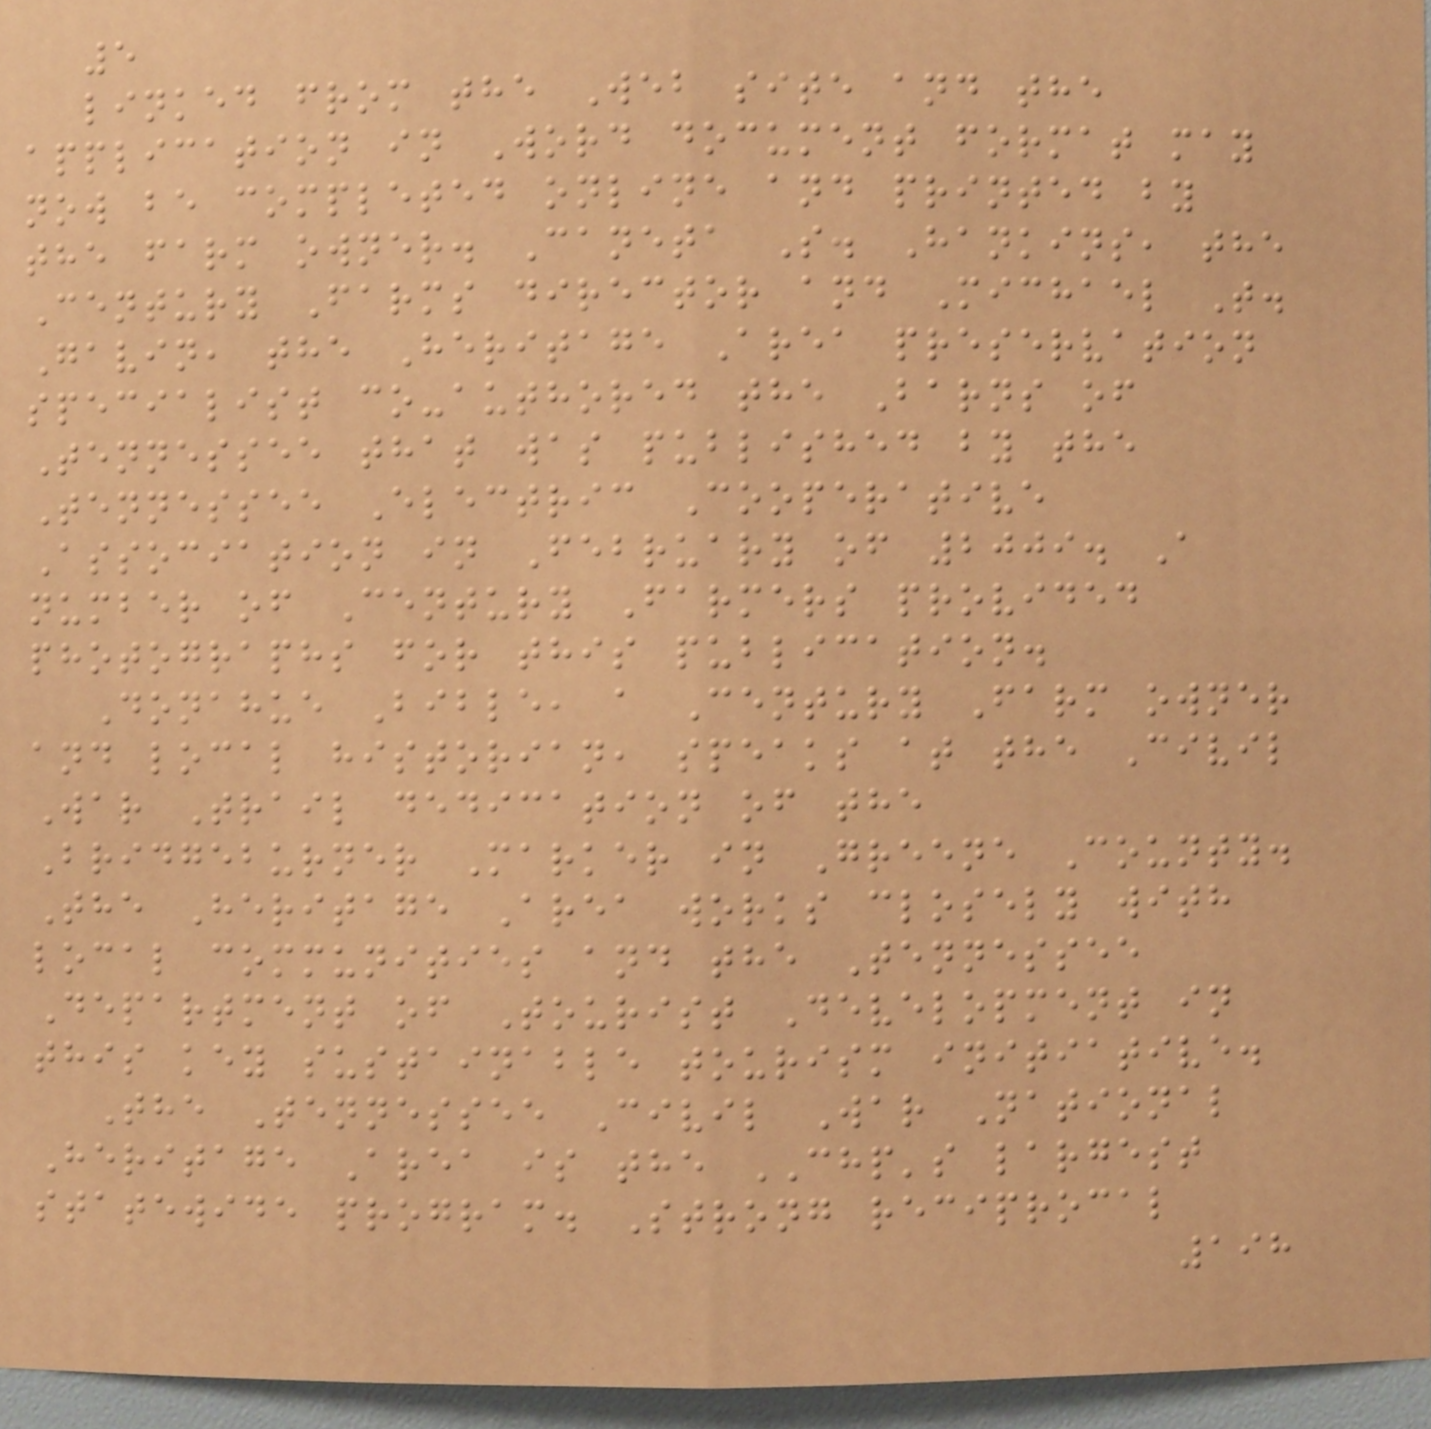5
linked from the Web site and the
application in Word document format may
now be completed online and printed by
the farm owner. Caneta S. Hankins, the
Century Farms director and Michael T.
Gavin, the Heritage Area preservation
specialist co-authored the Barns of
Tennessee that was published by the
Tennessee Electric Cooperative
Association in February of 2009. A
number of Century Farmers provided
photographs for this publication.
Donahue Bible, a Century Farm owner
and local historian, speaks at the Civil
War Trail dedication of the
Bridgeburner Marker in Greene County.
The Heritage Area works closely with
local communities and the Tennessee
Department of Tourist Development in
this key sustainable tourism initiative.
The Tennessee Civil War National
Heritage Area is the CHP's largest
statewide program. Strong reciprocal
198
